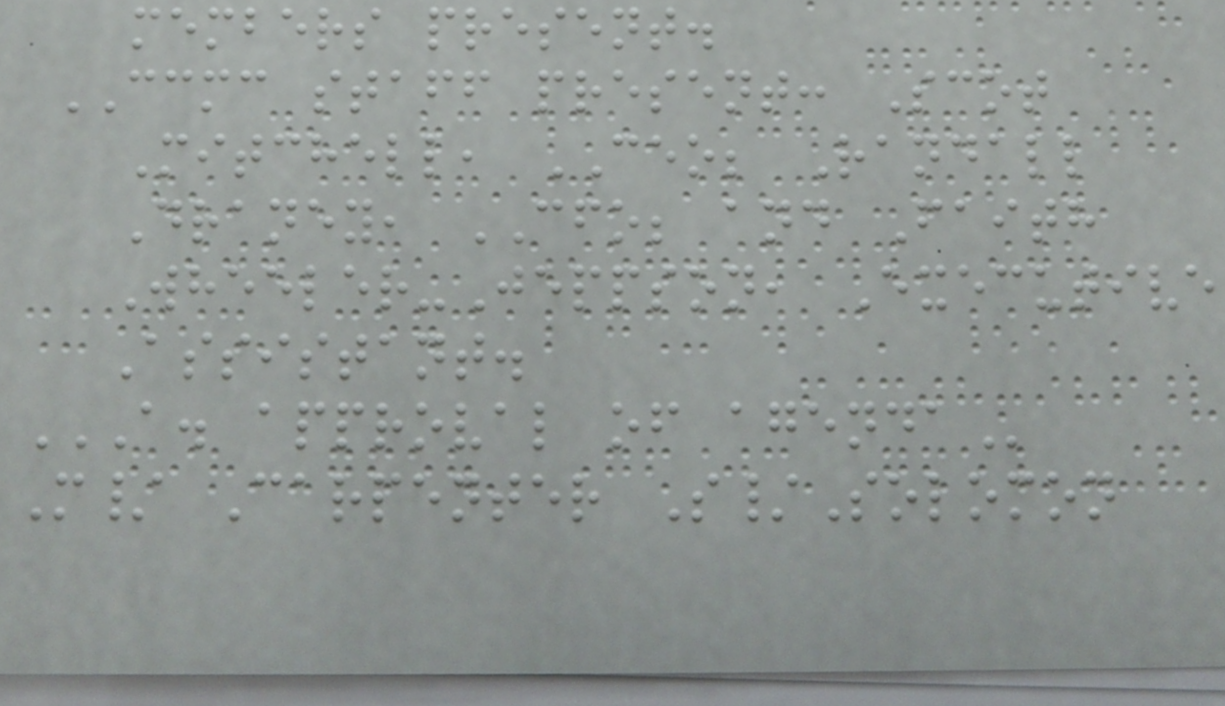members present.
CCMC staff present: Scot
Mitchell, CEO; Randall
Draney, CFO; and Faith
Wheeler-Jeppson, Executive
Assistant.
A. APPROVAL OF AGENDA
M/ Carpenter S/Solomon
